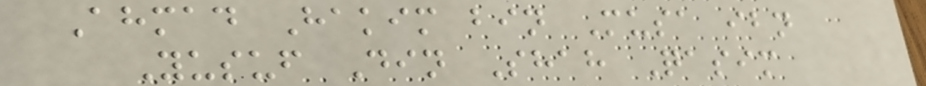Ahmad Hakim bin Musa ibn
Yusuf Din Shah Qasim
